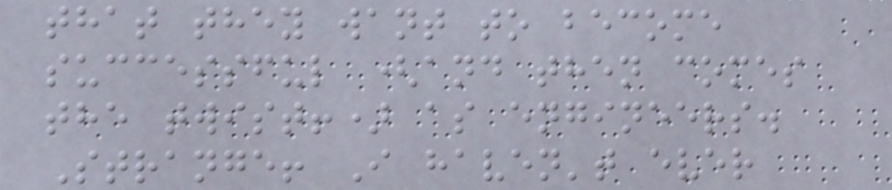that they want to become
successful (and then comes
the twist!) as engineers.
Strange! I haven't ever
